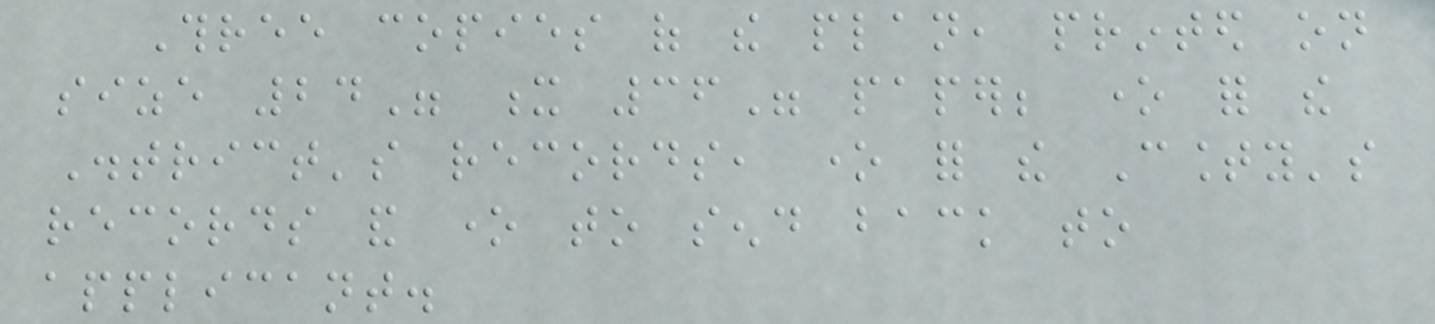Three copies of the plan, printed on
size 24" x 36" paper; one for the
District's records, one for the County's
records and one to send back to
applicant.
